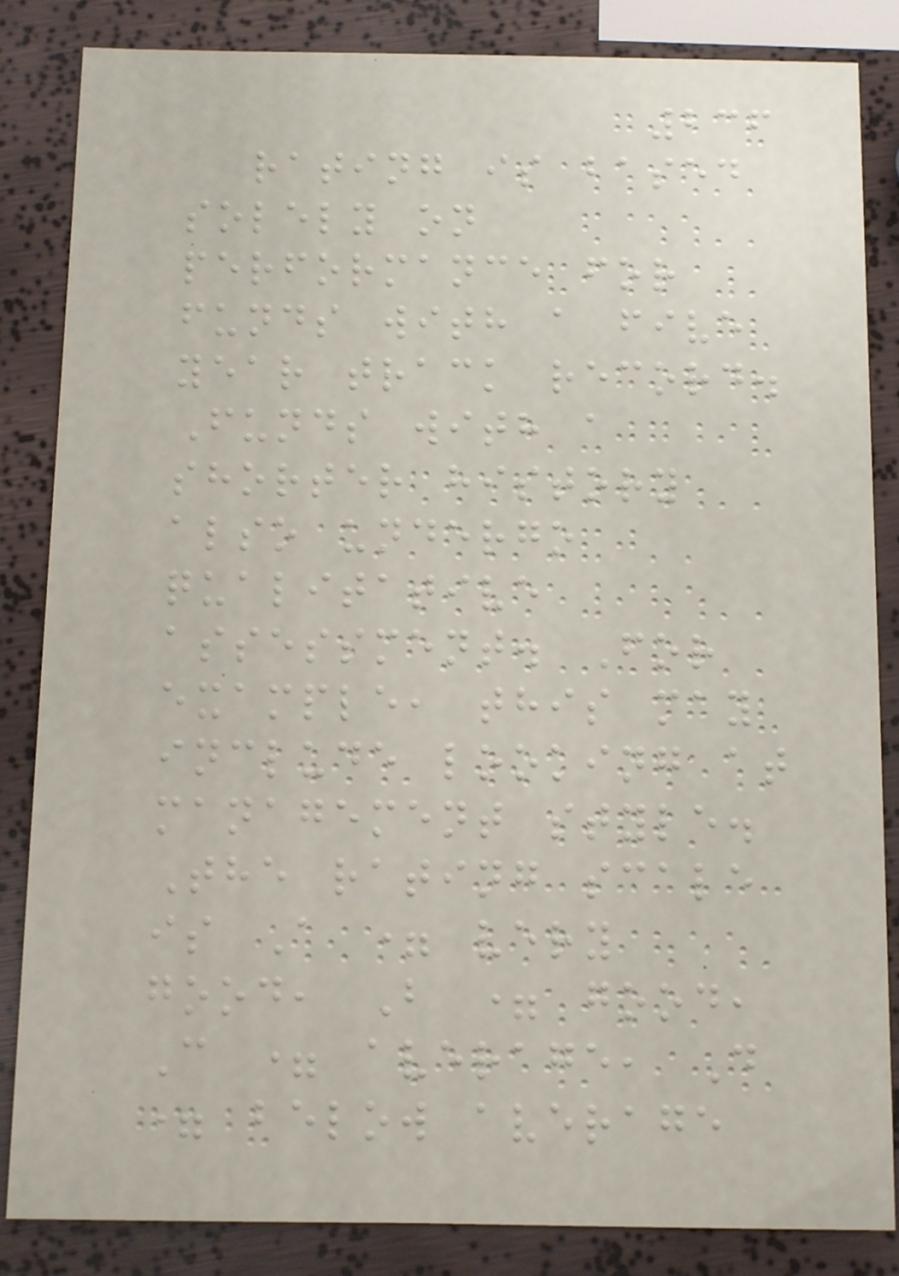236
rating is based
solely on
performance for
funds with a five
year track record.
Funds with a
shorter history
also undergo
qualitative
assessment. For
example, this may
include looking at
management style.
The rating scale
is A = very
good, B = good,
C = average, D
= below average
